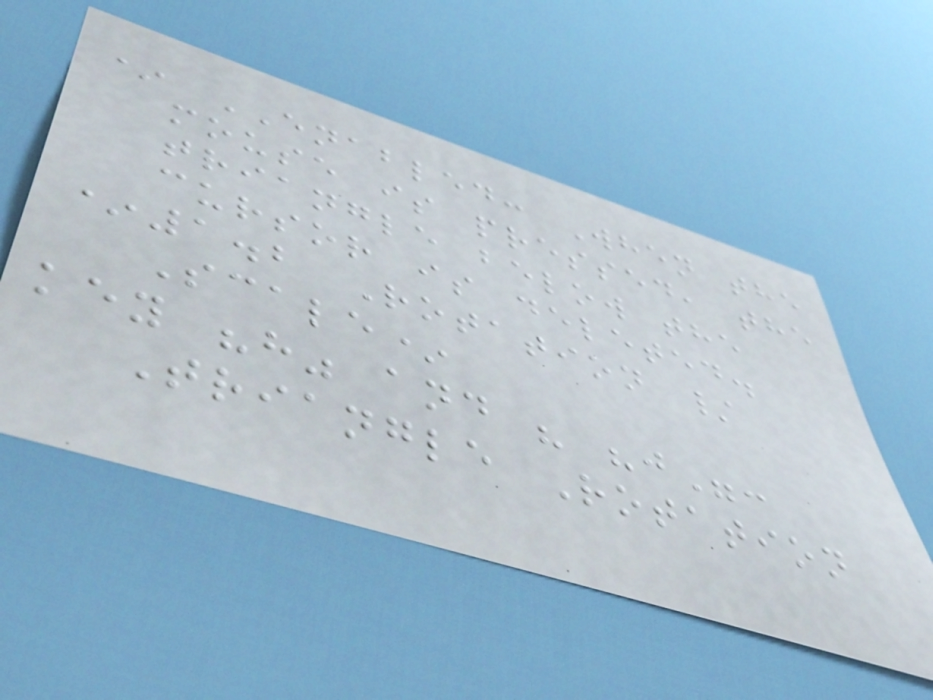* ENABLED: When the
mouse is pressed, the
triangle below the
cursor is deleted.
*1.2 Rotation /
Scale*
key "h" and " "j":
Triangle Rotation
